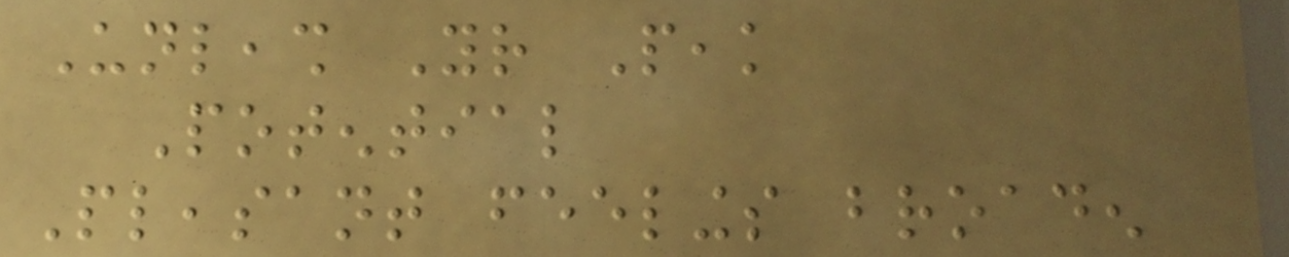Unleash Your Peak
Potential
Pleasant feelings broaden
